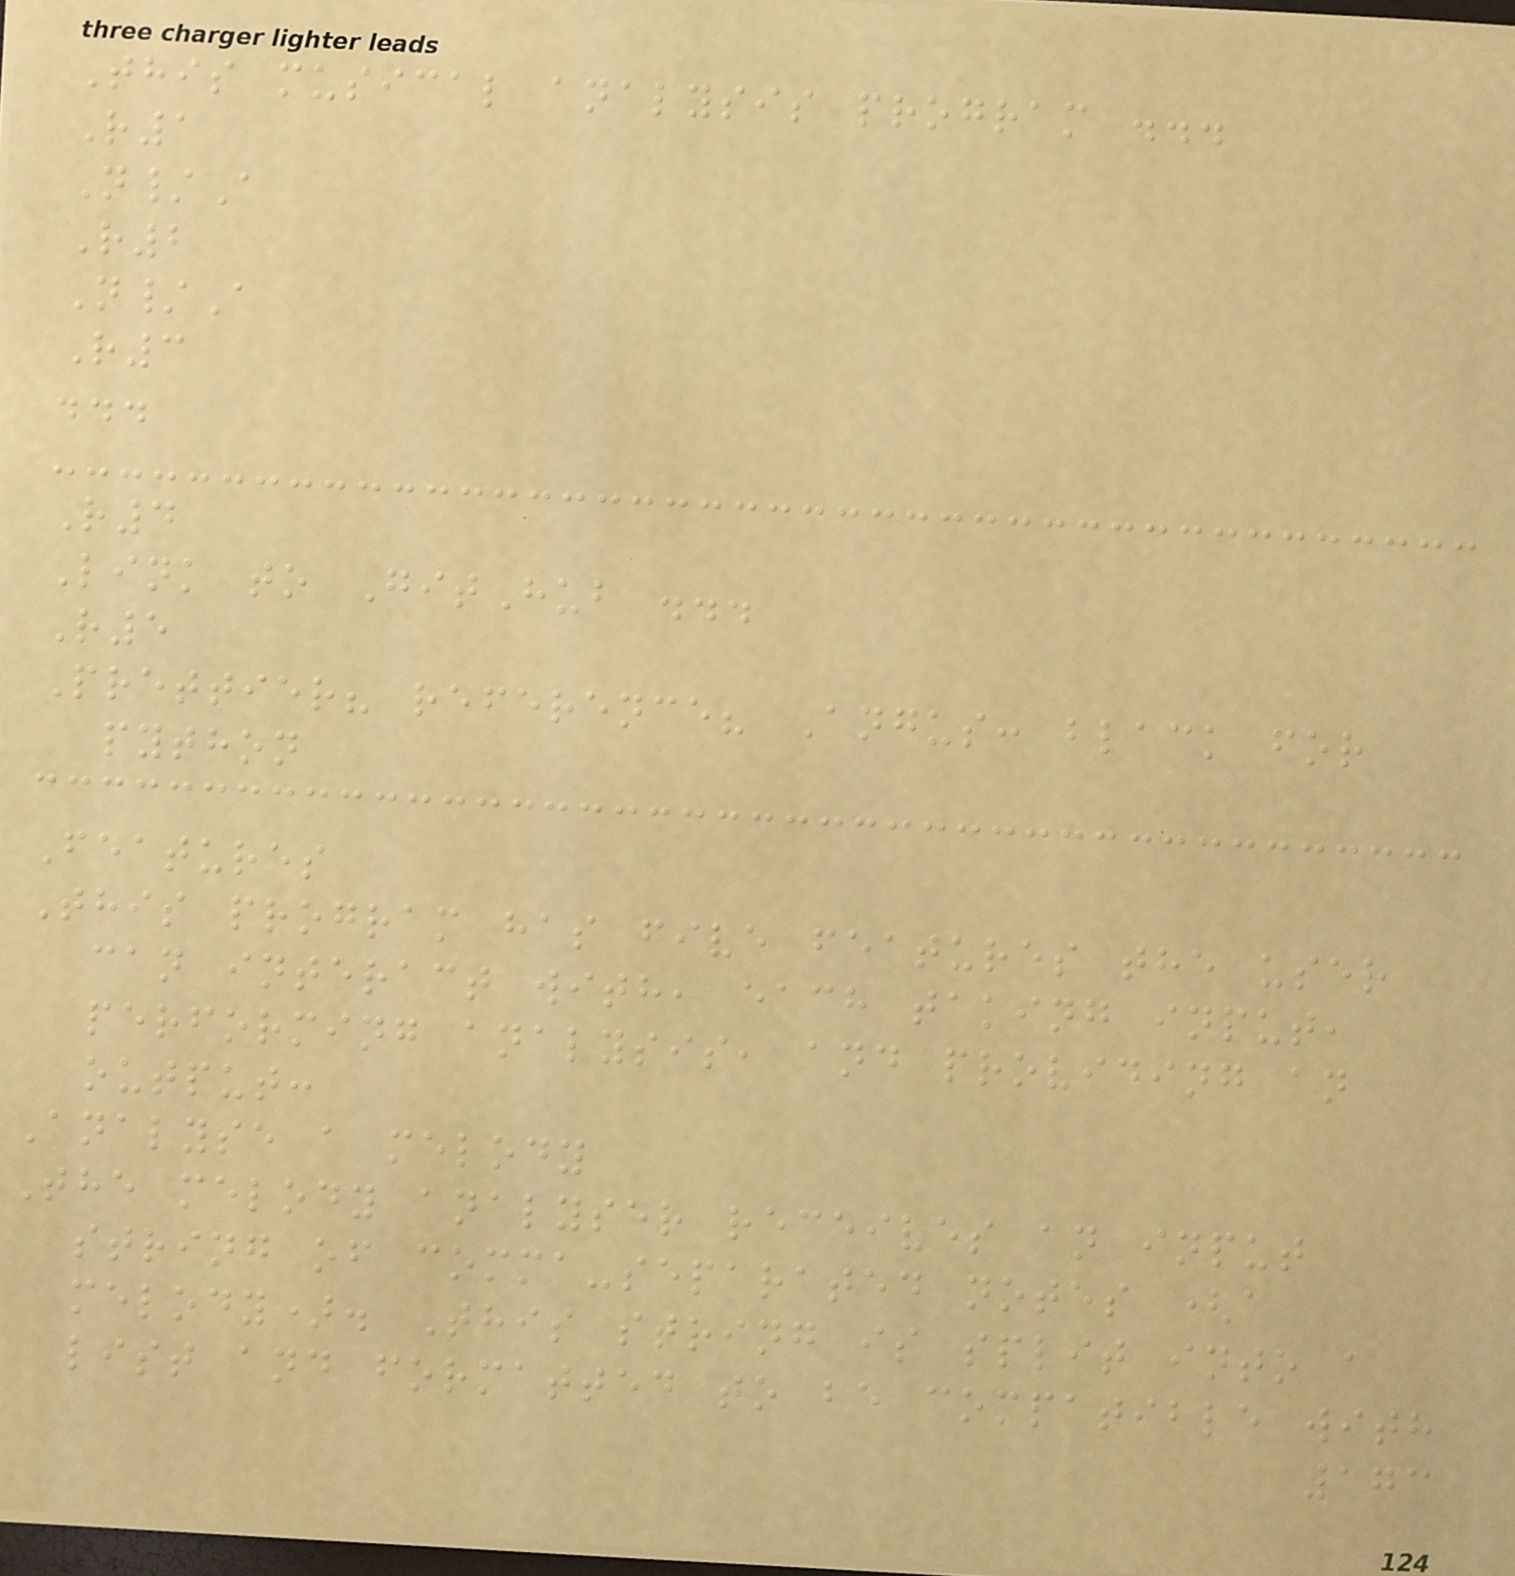This musical analysis program ...
R1
N/A
R2
N/A
R3
...
R4
Link to GitHub ...
R5
Prettier? reference? Angus: black for
python
Features
This program has five features the user
can interact with, each taking input,
performing analysis, and providing an
output:
Analyse a melody
The melody analyser receives an input
string of comma-separated notes (a
melody). This string is split into a
list and formatted to be compatible with
173
